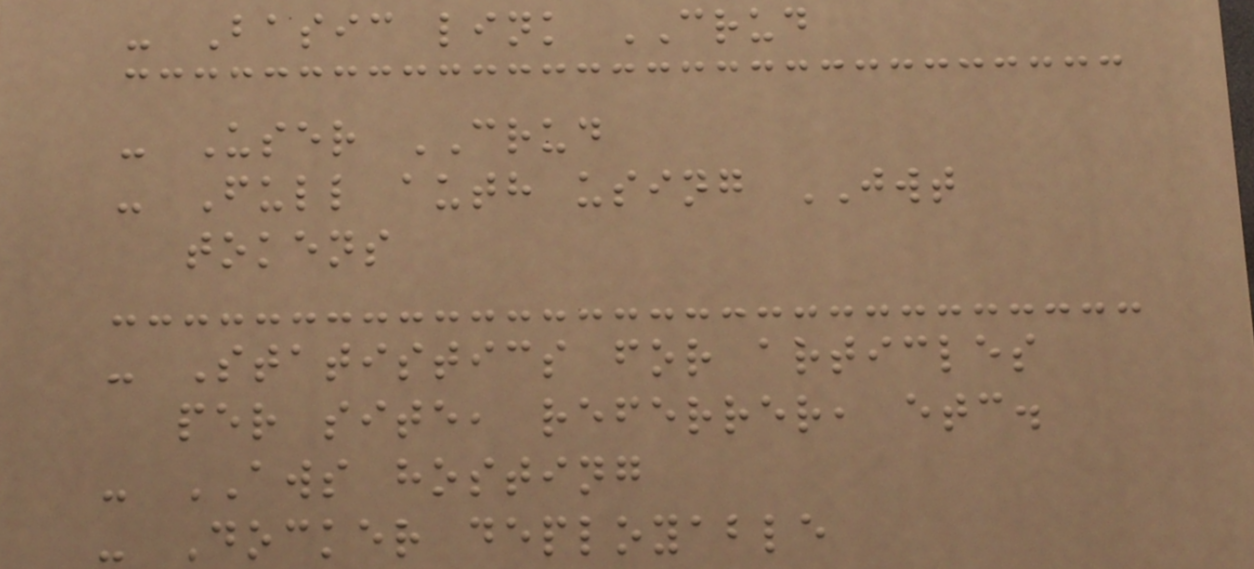- Basic link CRUD
- User CRUD
- Full auth using JWT
tokens
- Statistics for articles
per site, referrer, etc.
- AWS hosting
- Docker deployable
